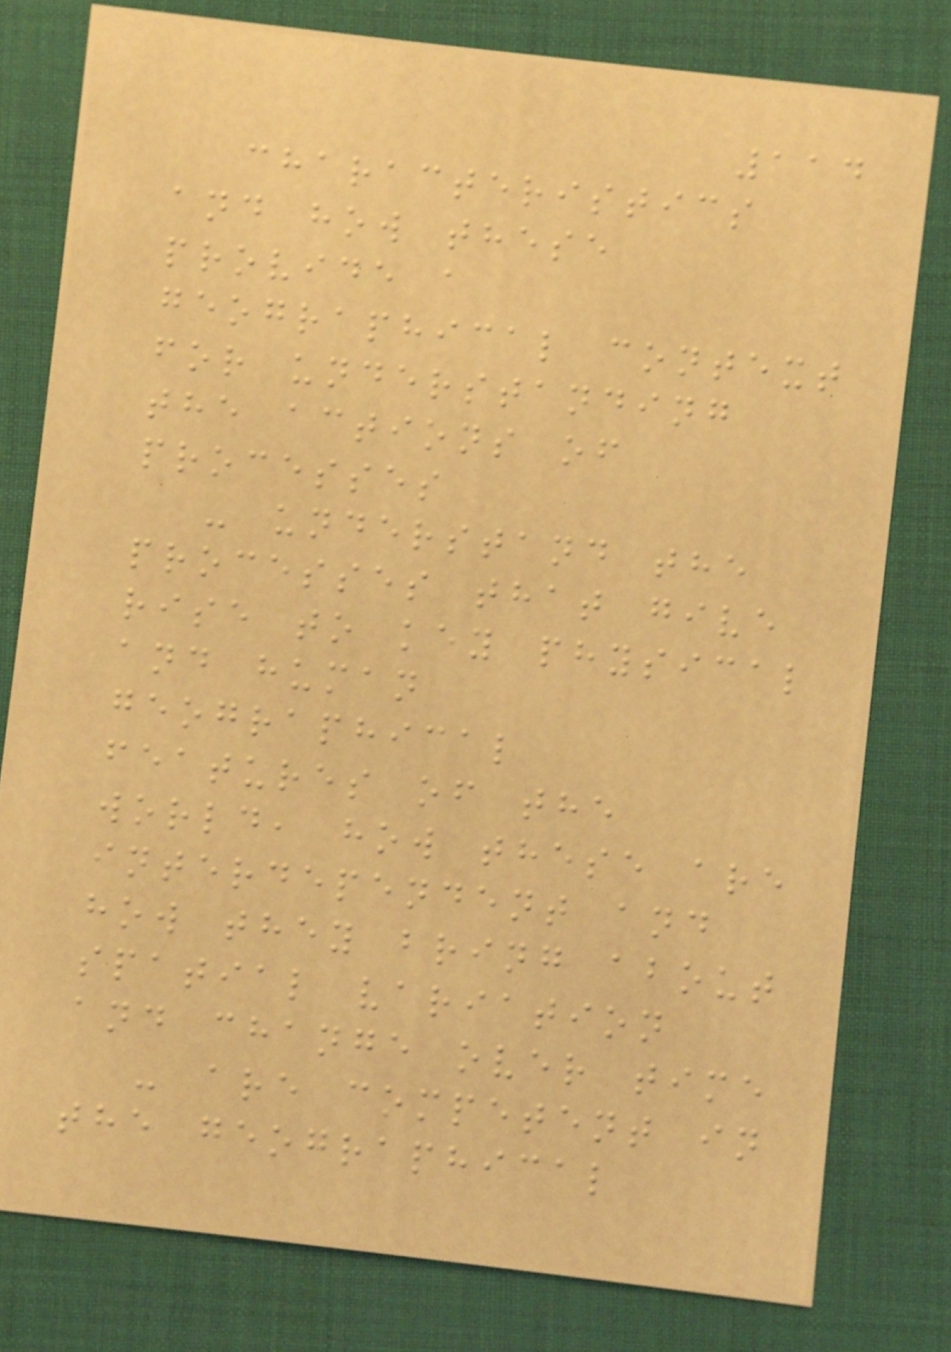114
characteristics
and how these
provide a
geographical context
for understanding
the actions of
processes
- understand the
processes that give
rise to key physical
and human
geographical
features of the
world, how these are
interdependent and
how they bring about
spatial variation
and change over time
- are competent in
the geographical
